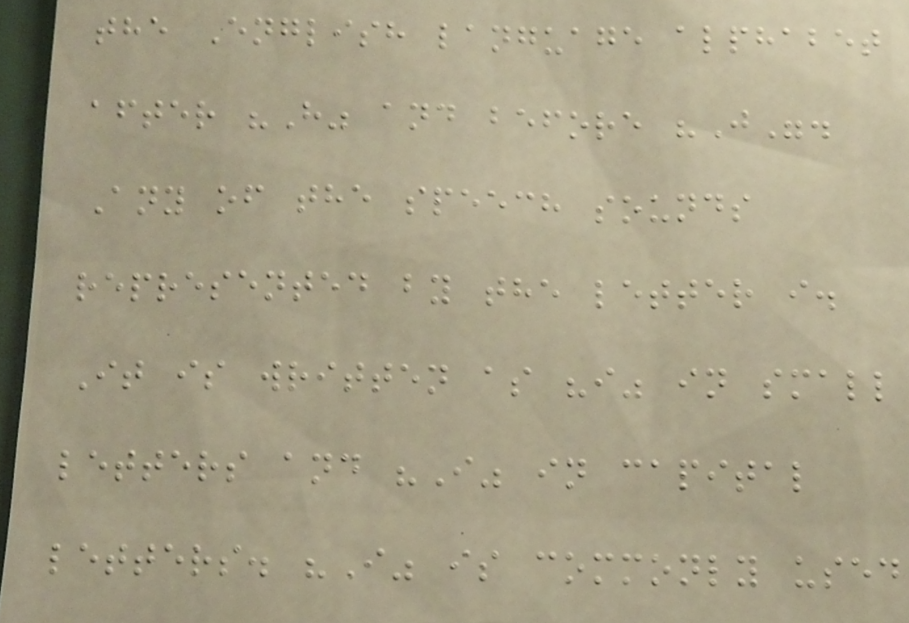the English language alphabet
after "H" and before "J".
Any of the speech sounds
represented by the letter i.
It is written as "i" in small
letters and "I" in capital
letters. "I" is commonly used
